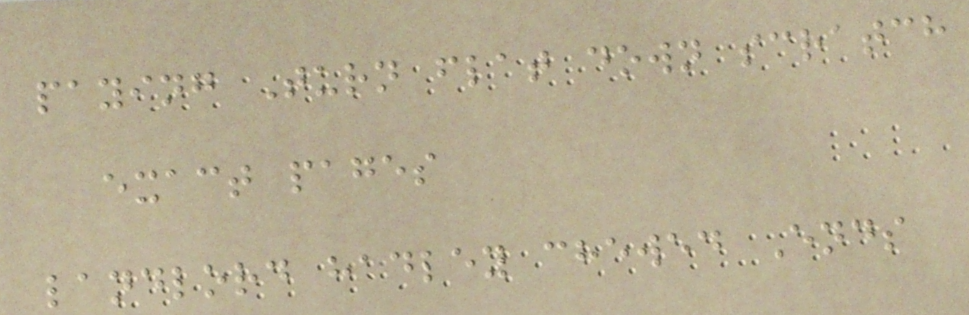paying Turn flat down scratch
exact pages
landlord hadley chewed Ends
